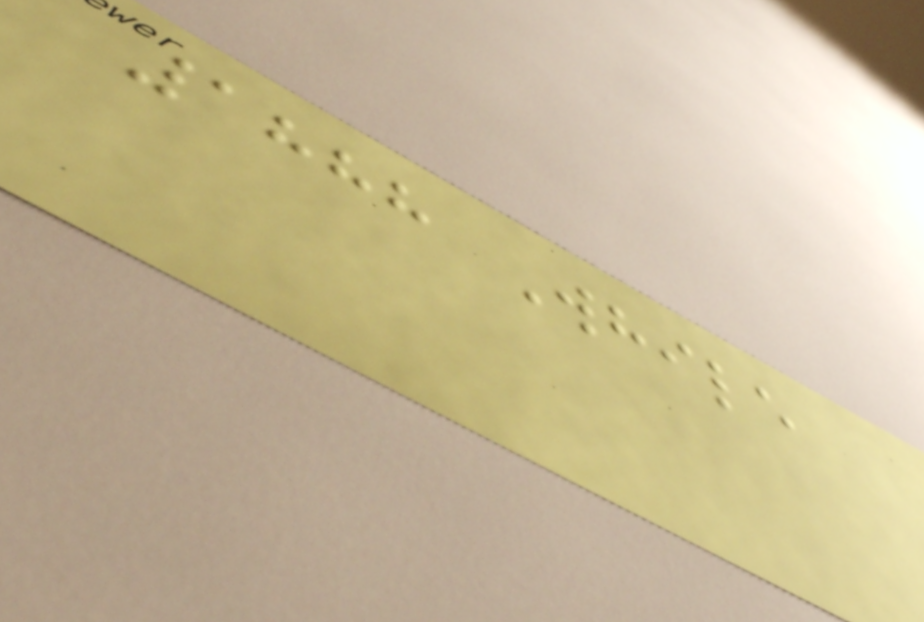1888 While
